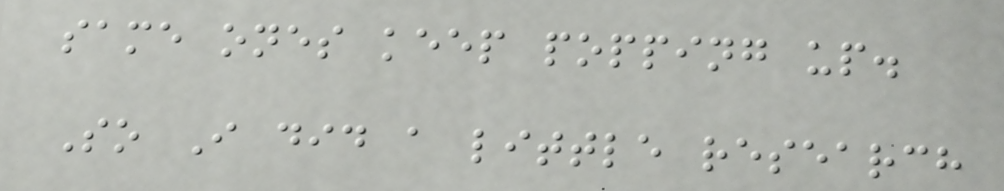same ones keep popping up.
So I did a little research
